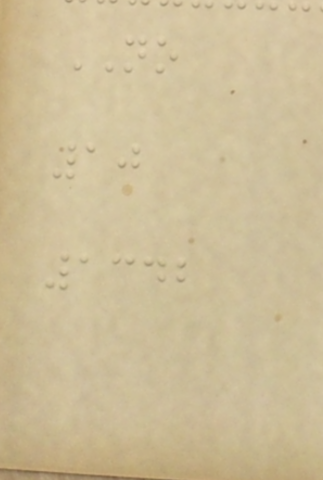NO
10
1342
